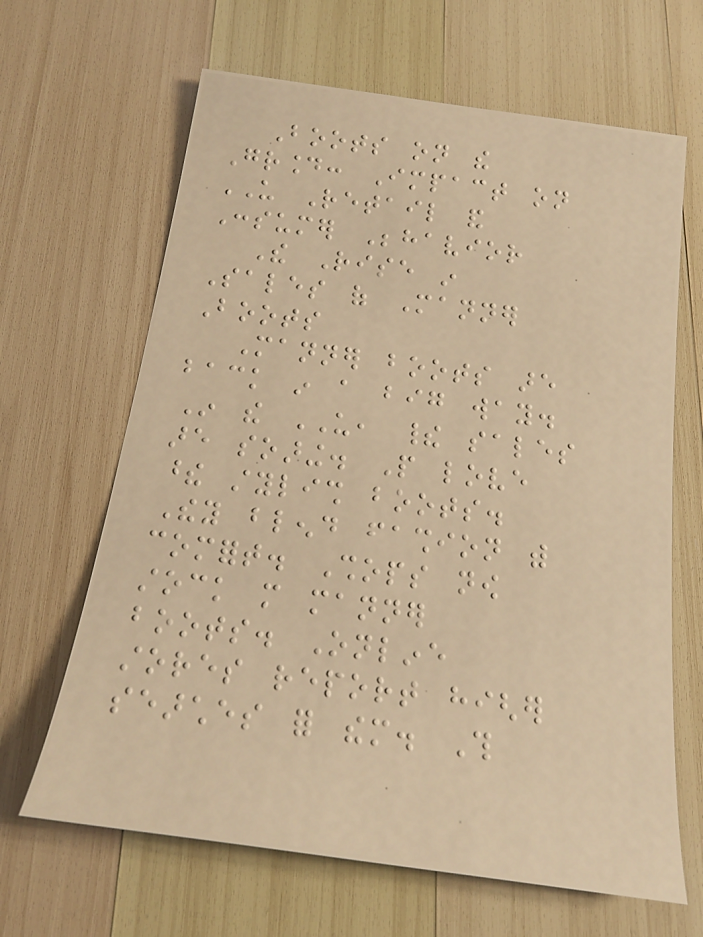Boots on the
Ground: Impact on
US Retail and
Consumer Behavior
The Rise in
Sales of Manner
Boots
Manner boots are
back in a big way.
In the US, their sales
are soaring. People love
these stylish boots.
They blend fashion with
comfort. Shops now
stock more manner
boots. Online
stores report higher
searches for them. This
